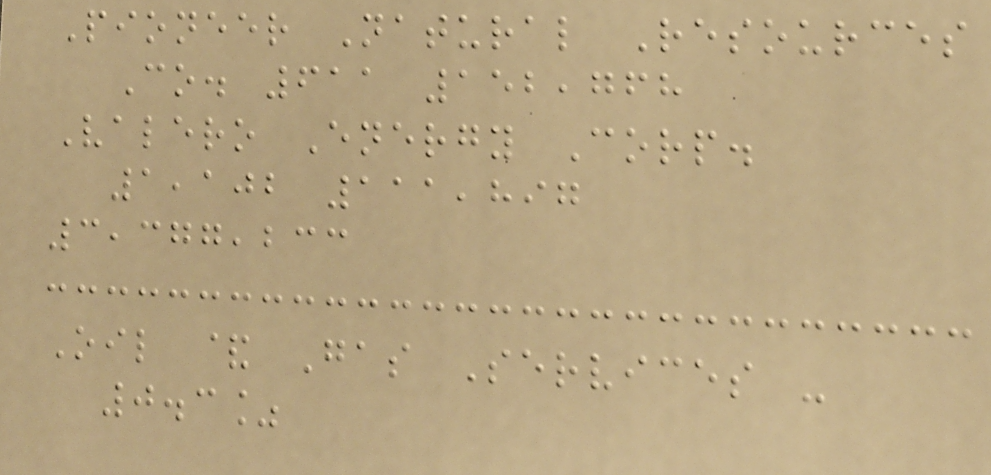Pioneer Natural Resources
Co. 611 152,768
Valero Energy Corp.
1,102 111,897
3,377,233
Oil & Gas Services -
0.3%
